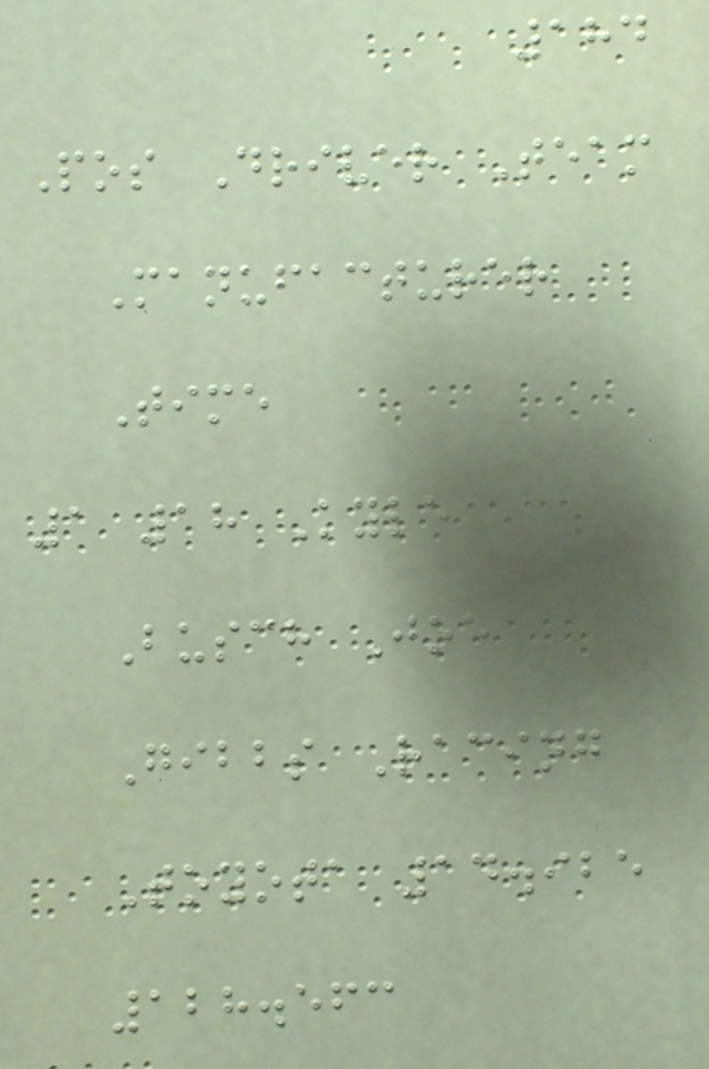184
Pos Driver Team
Manufacturer
Time
1 18 Kyle
Busch Joe
Gibbs Racing
Toyota 14.925
128.563
